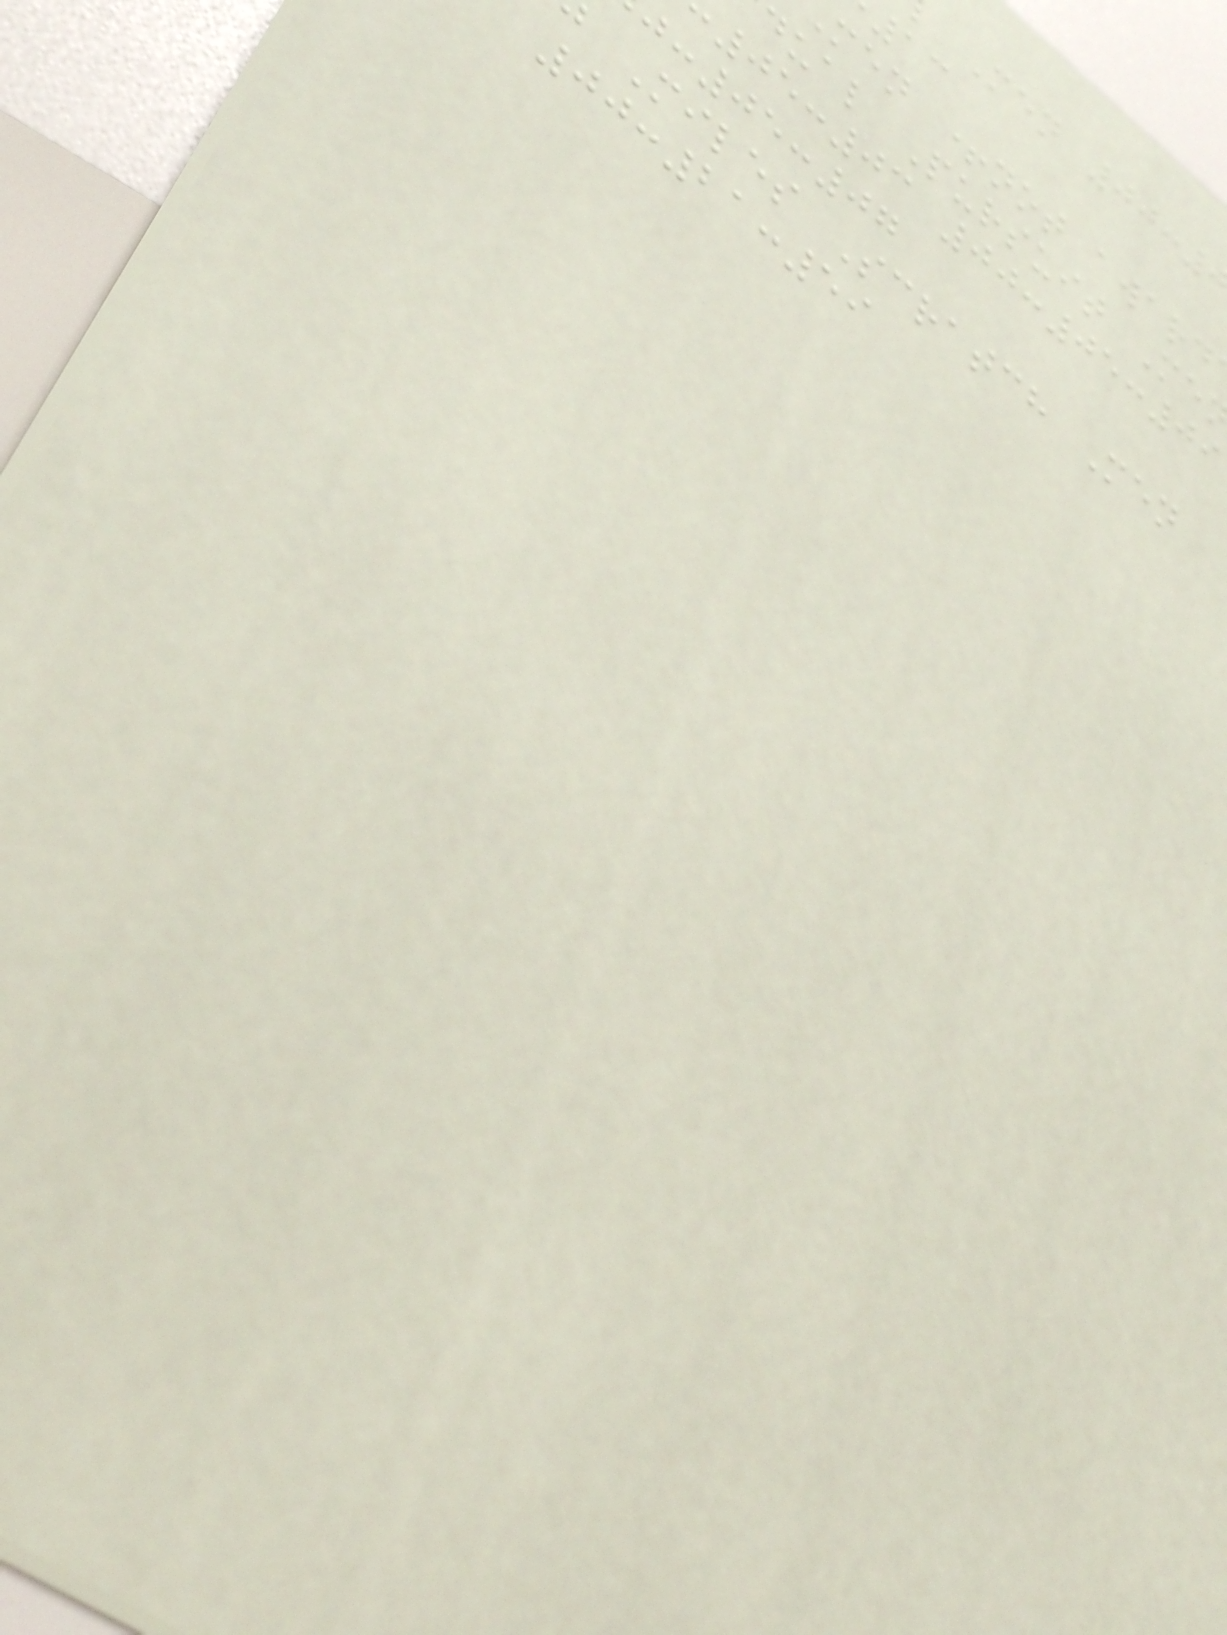Men 00:
men +not award
dual Pursuit Me
05:03 00:05:09
:05:07
Miles Scratch Men
00:21:59
